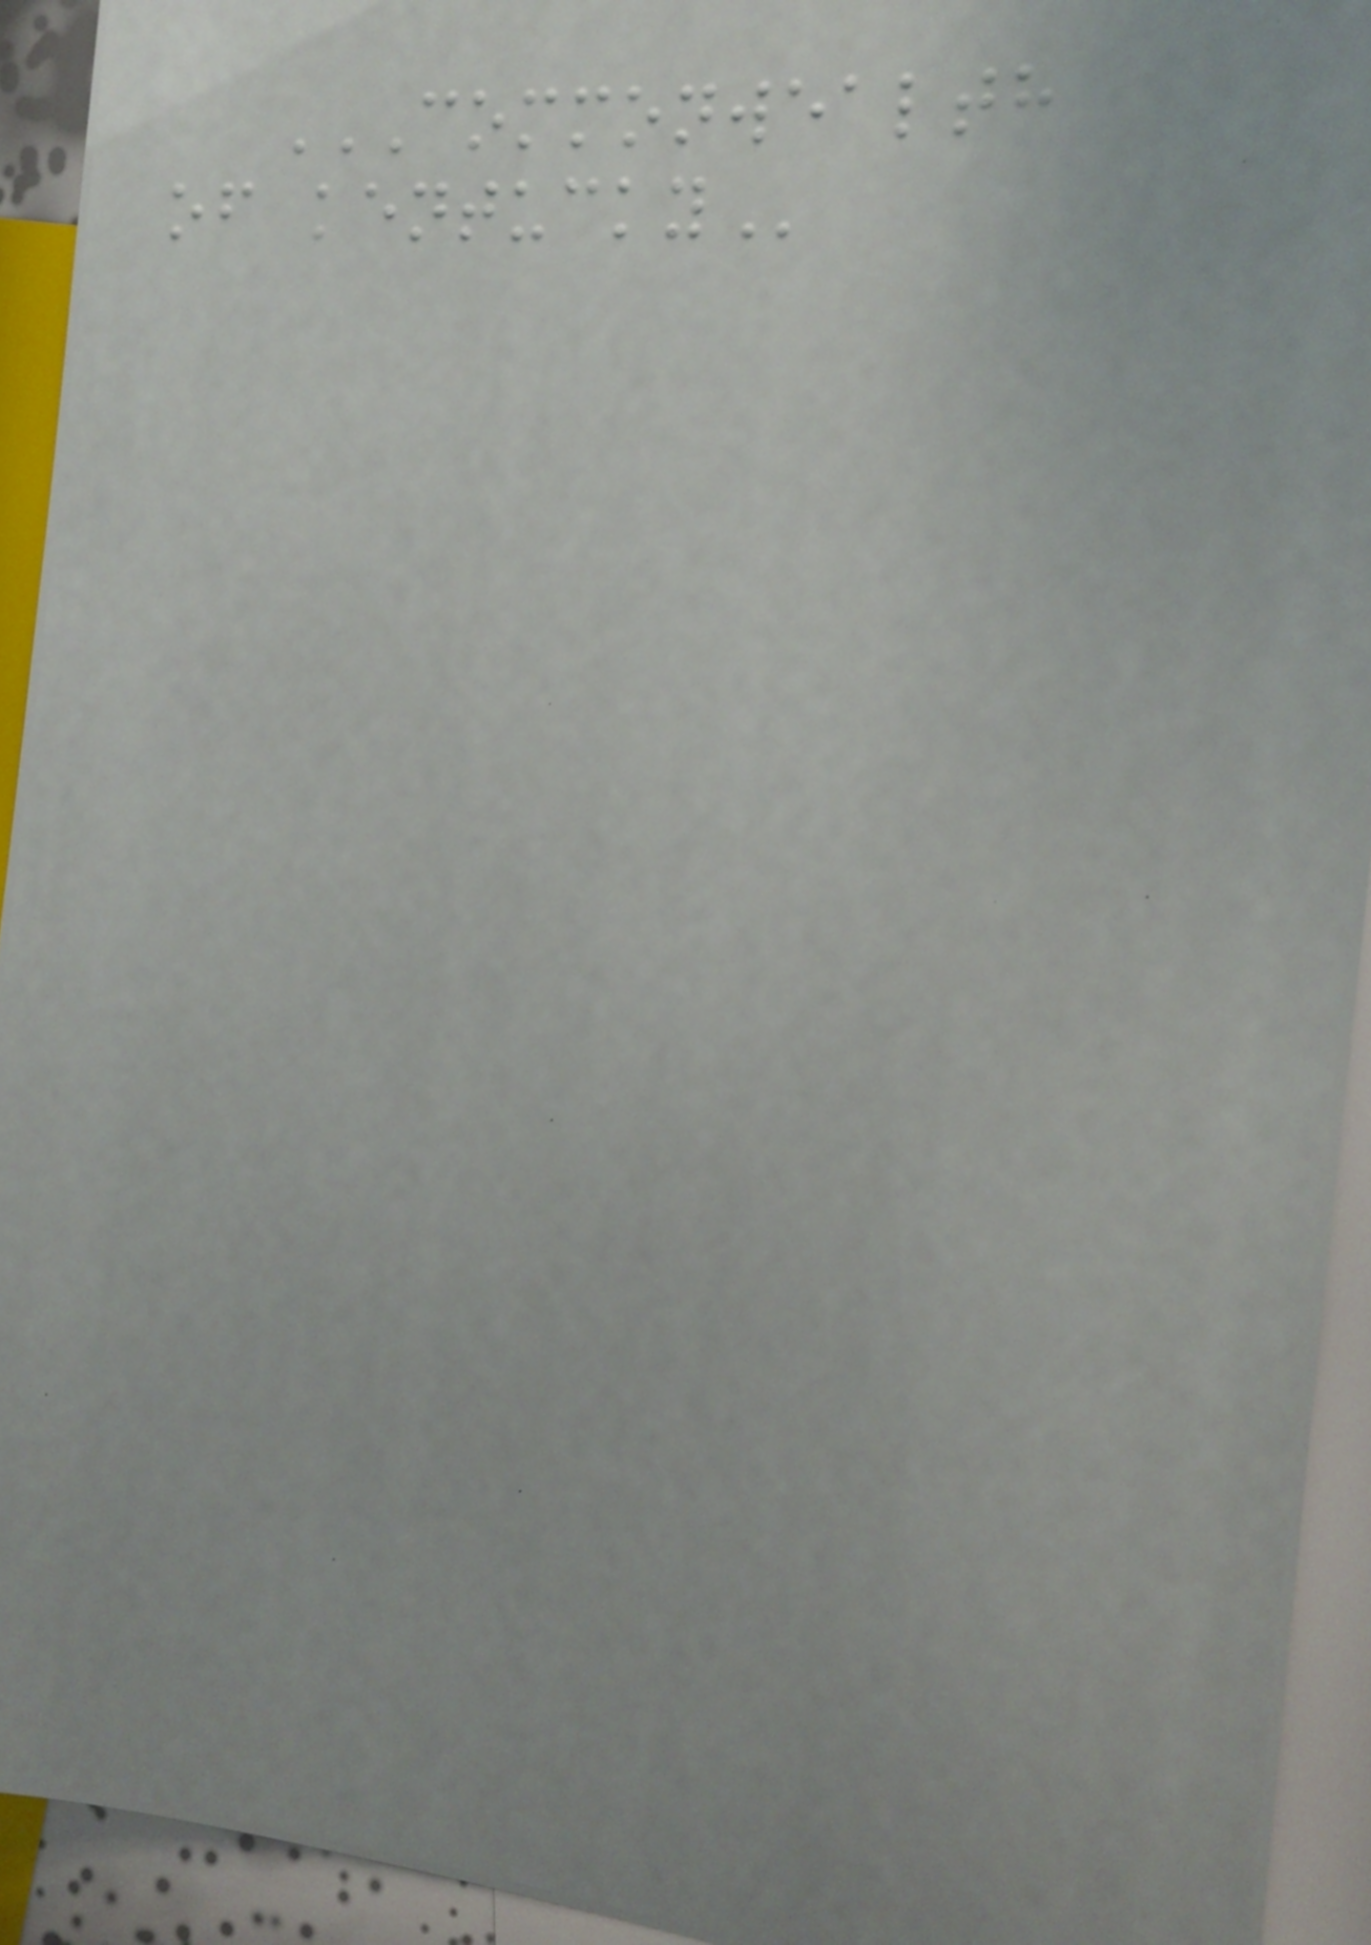COMMONWEALTH
OF KENTUCKY
